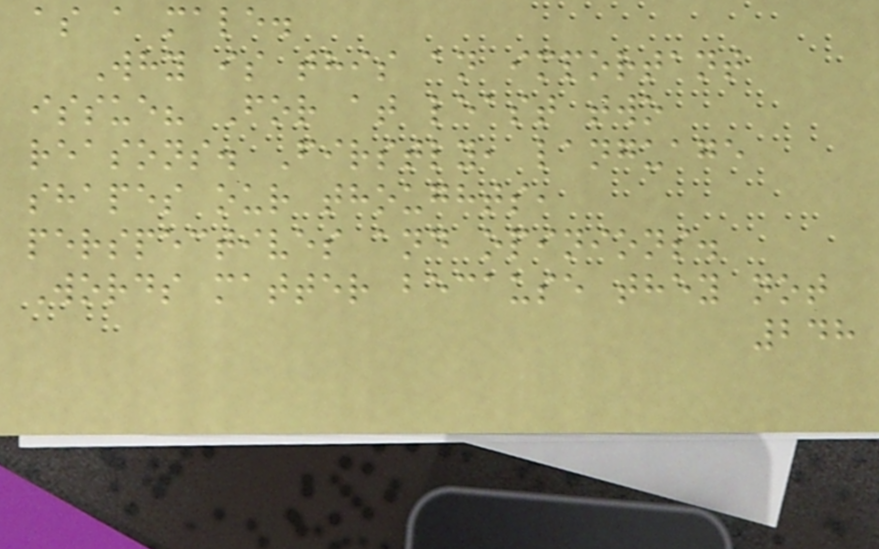as a male.
Why is this an important
issue? For at least two
reasons. Firstly, language
shapes our thoughts,
perspectives and opinions.
Words matter because they not
248
